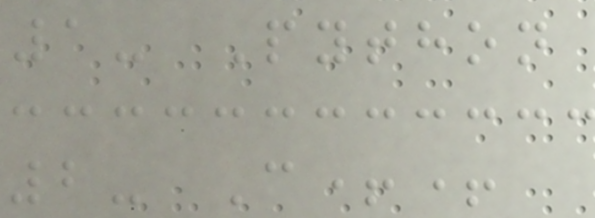1- Python
2- C++
